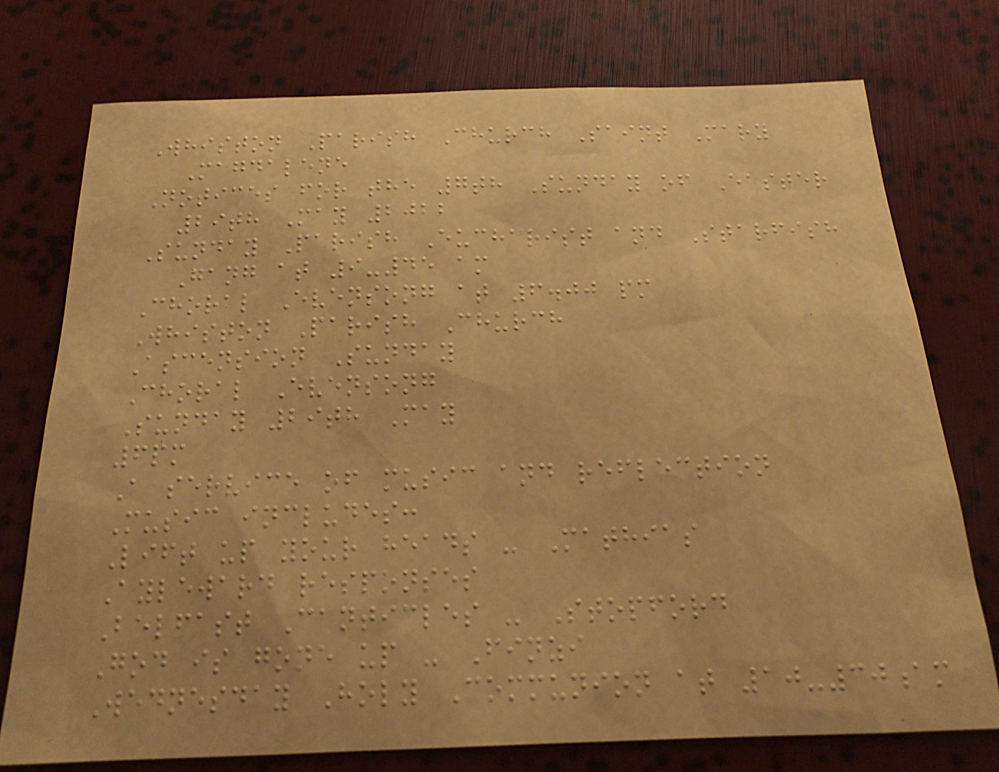Whiston Parish Church Saint Mary
Magdalene
Notices for the 7th Sunday of Easter
29th May 2022
Sunday Parish Eucharist and Starfish
Gang at 9-45 am
Choral Evensong at 6.00 pm
Whiston Parish Church
Ascension Sunday
Choral Evensong
Sunday 29th May
6pm
A service of music and reflection
Music includes:
Lift up your heads - Mathias
Ayleward responses
Belfast Canticles - Stopford
God is gone up - Finzi
Wednesday Holy Communion at 10-30am
